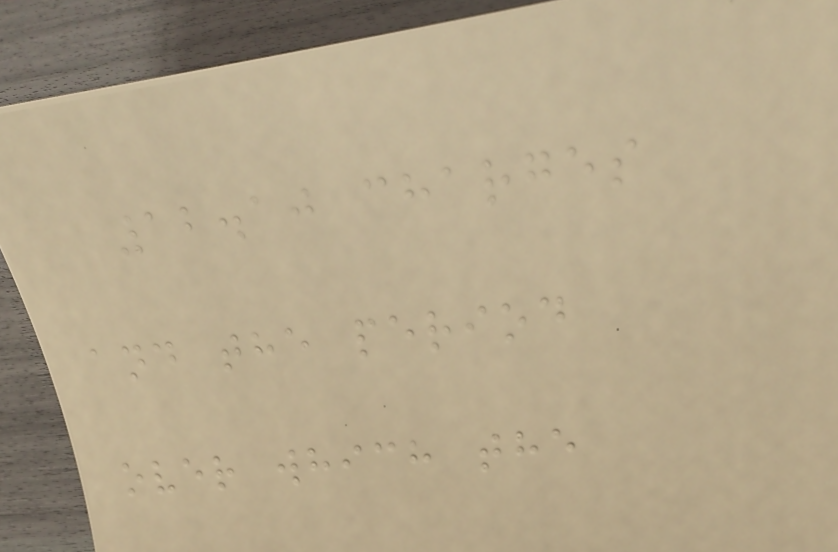12.10 charges
and the period
over which the
